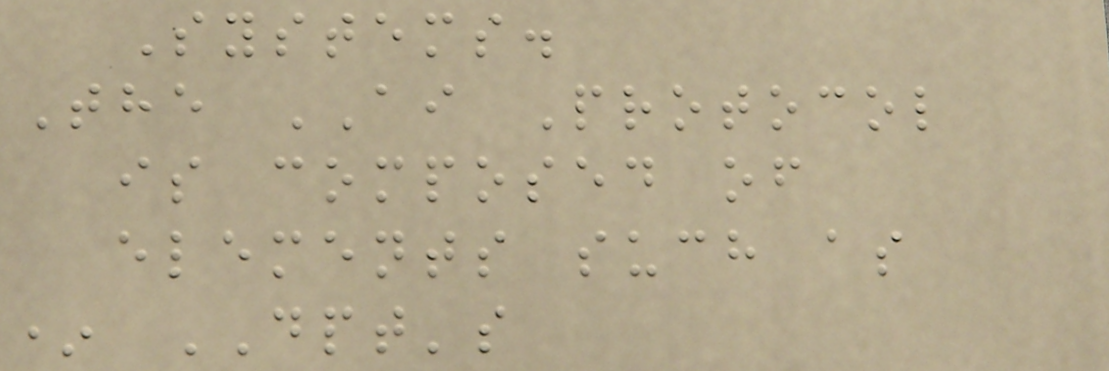Systems.
The AI Protocol
is composed of
elements such as
* DPT's
